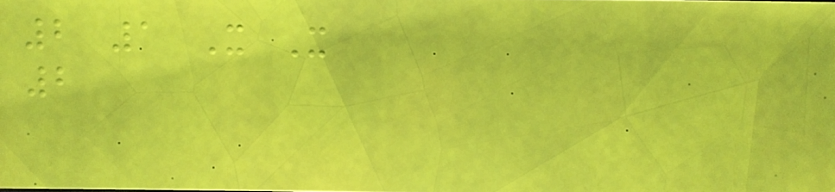2 1 X X
2
